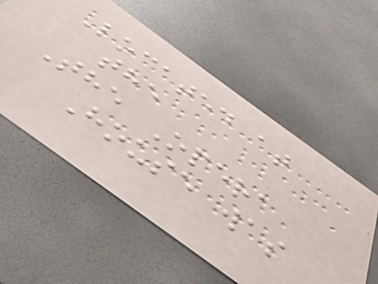Located at
the
The Opera
House was
